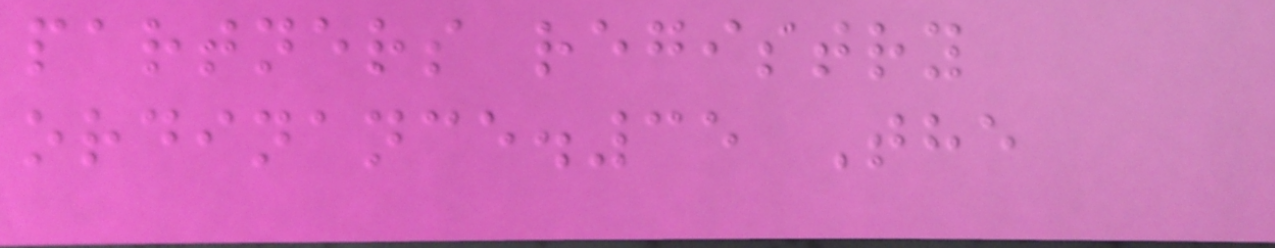partners registry
ordinance.35 The
